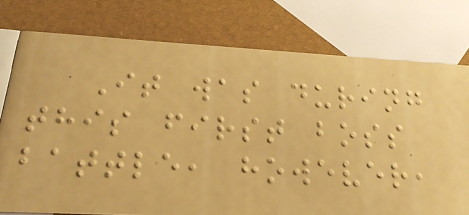It was during
this first boss
battle, however,
